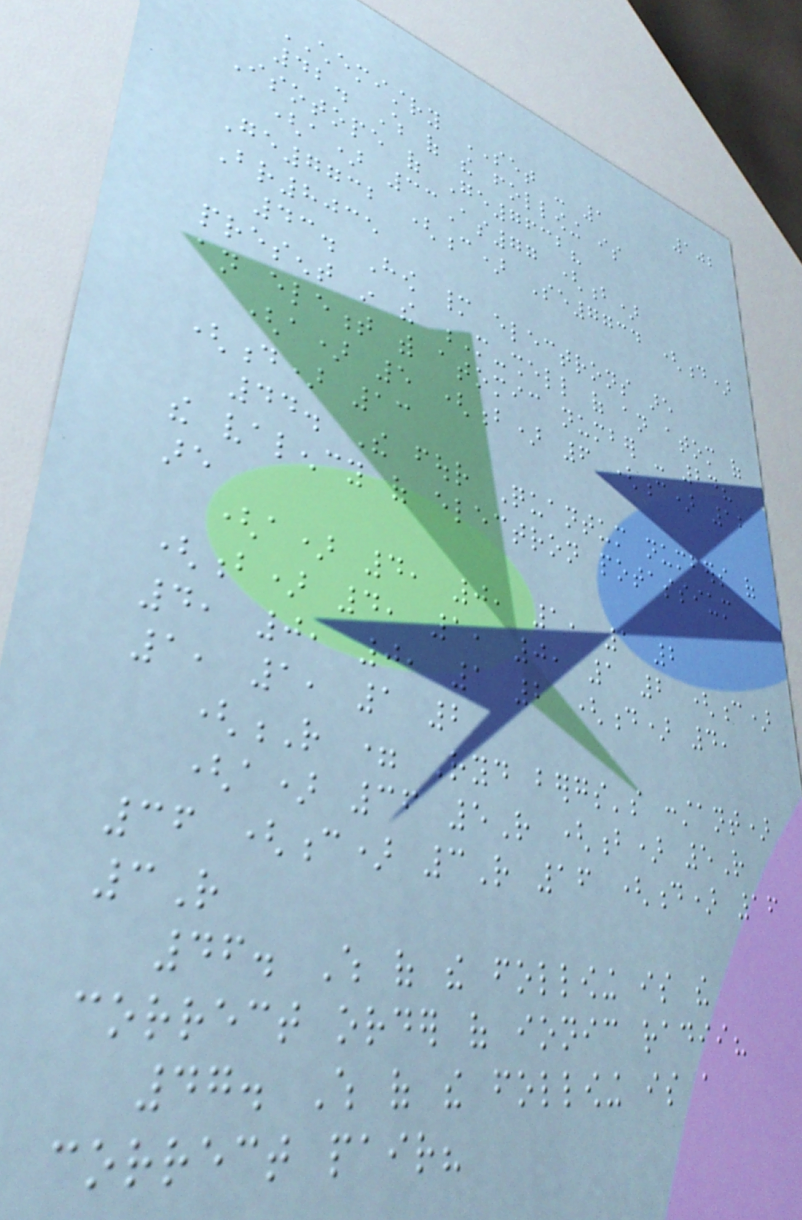102
CHEMISTRY SET - 1
42. Which of the following is
Isotope of Ge7632?
(a) 33As77 (b)
Ge7732 (c) Se7734 (d)
Br8035
43. How many electrons are
present in the M-shell of an atom of
an element with atomic number - 24?
(a) 5 (b) 6 (c) 12
(d) 13
44. The four Quantum numbers of
the valency of electron potassium
are
(a) 4, 0, 1, 1 2
(b) 4, 1, 0, 1 2 (c)
4, 0, 0, 1 2 (d) 4,
1, 1, 1 2
(R = Ryd bergs's constant)
(a) 36 5R (b) 5R
36 (c) 3R 16 (d) 16
3R
46. Which of the following is the
correct order of ionic radii?
47. Which of the following is a
correct pair?
